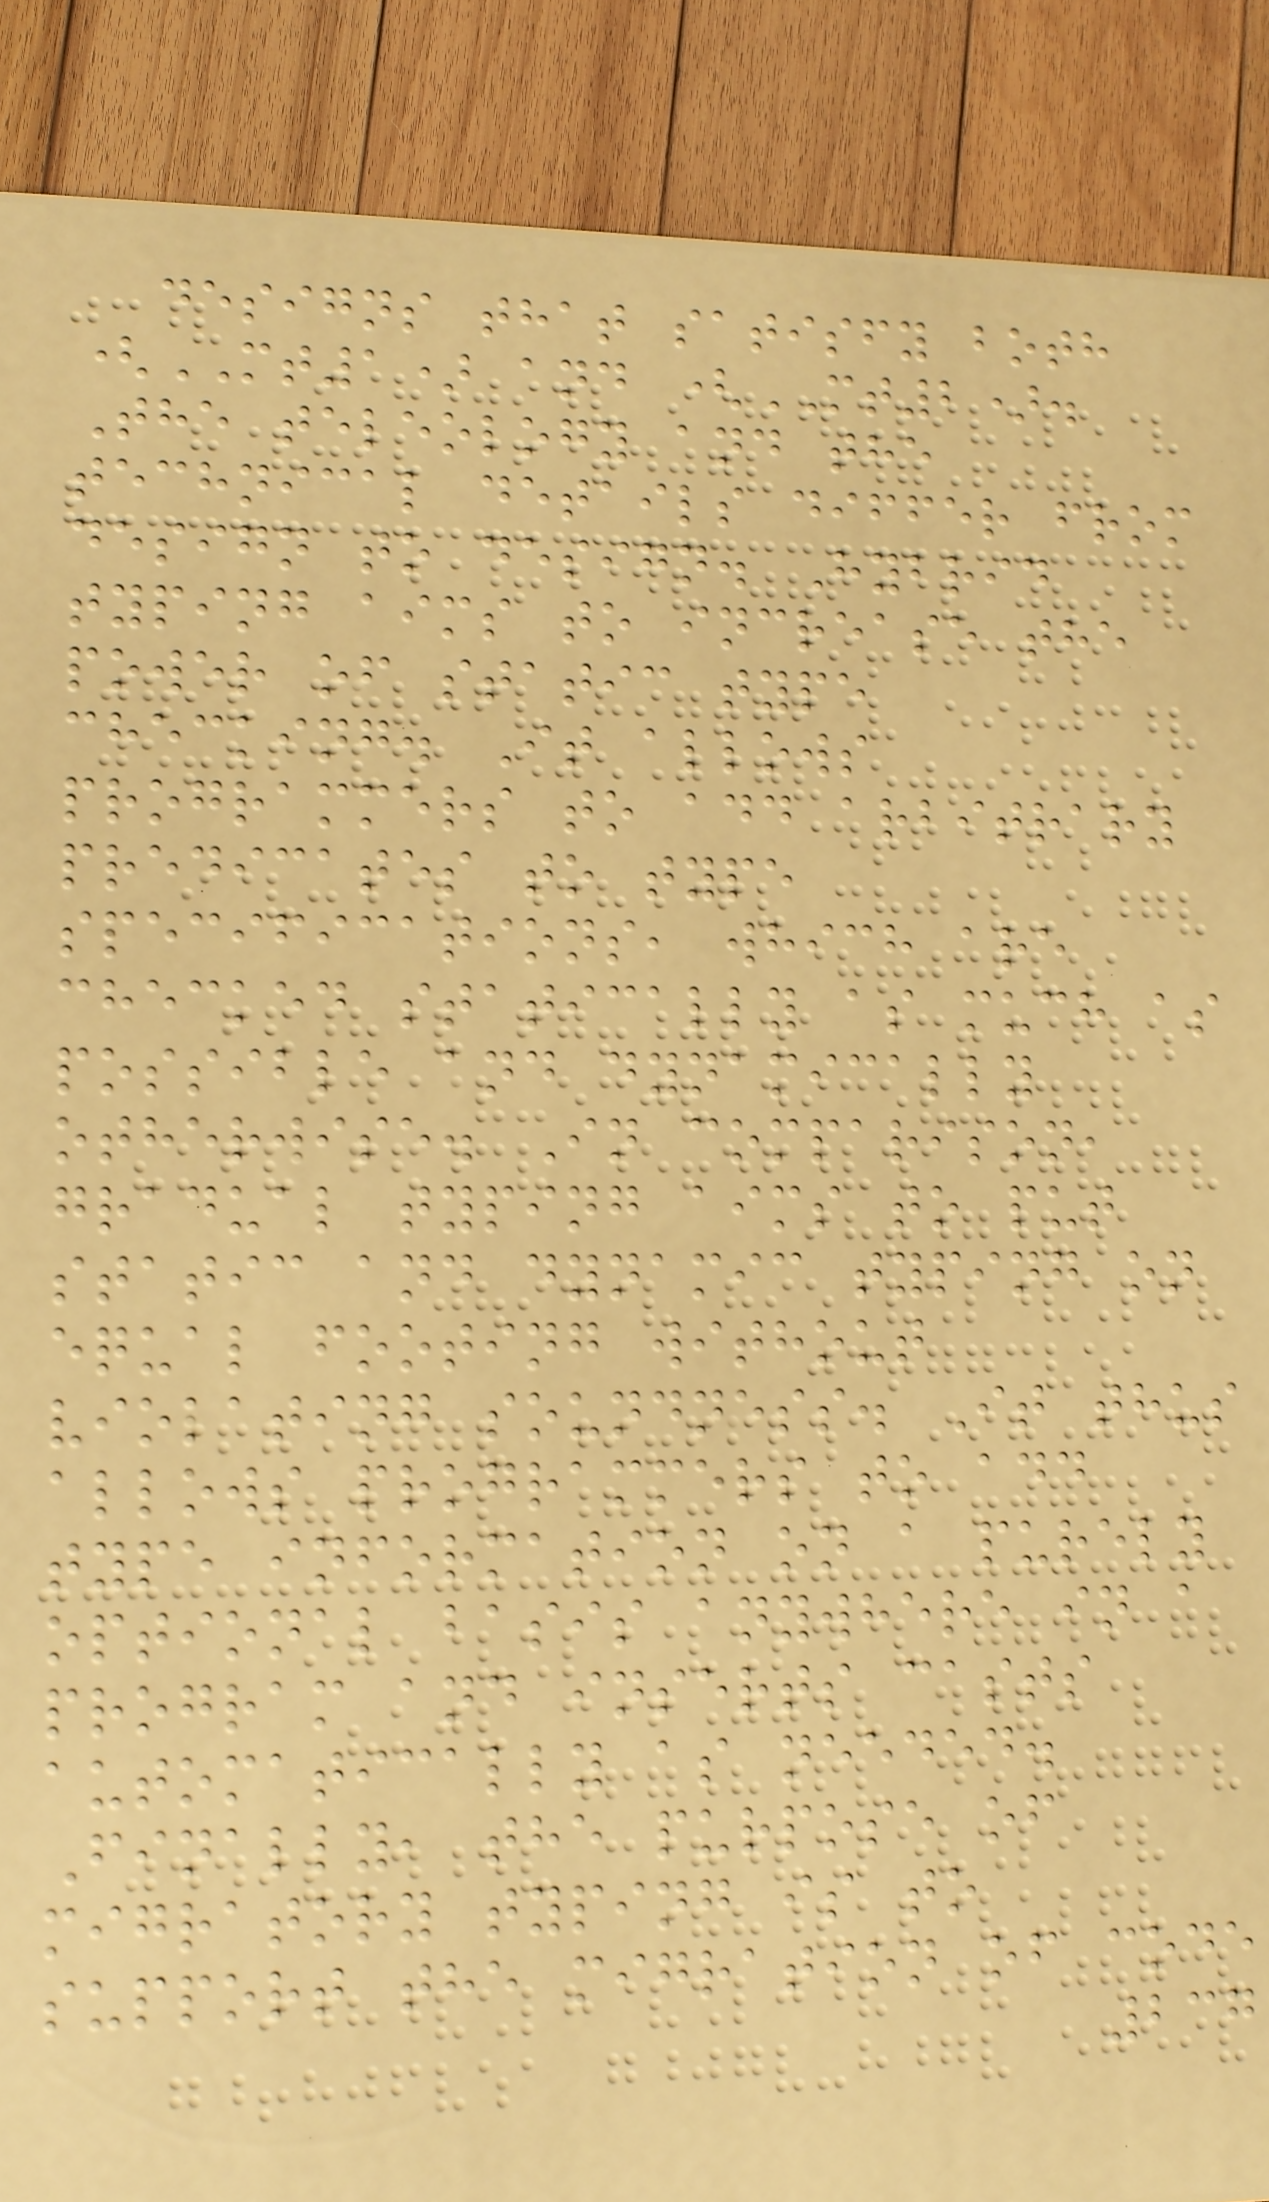designs that satisfy both
(MT1) and (MT2).
The teleology and the
technical details differ from
design to design. Hybrid
typing aims to increase the
power of static type
checking. It allows
programmers to add arbitrary
predicates to type
specifications, which are
checked statically as much as
possible and dynamically
otherwise. In comparison,
gradual typing aims to put
static and dynamic typing on
equal footing without
violating soundness. It thus
allows programmers to add
type information on a purely
optional basis anywhere in a
program and inserts casts
automatically as needed.
Finally, the purpose of
migratory typing is to
support the migration of code
237
